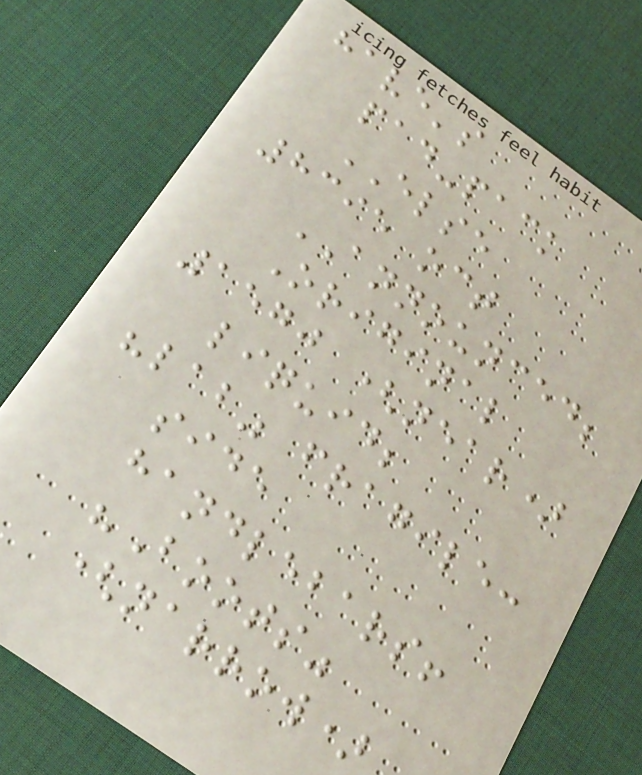have's
pad-pack
ELSE
8395 oct
ANNOUNCED;
Original
1570 (near)
liquid;
"lab" fragile:
side
handlebars!
"Boots"
(narrow)
